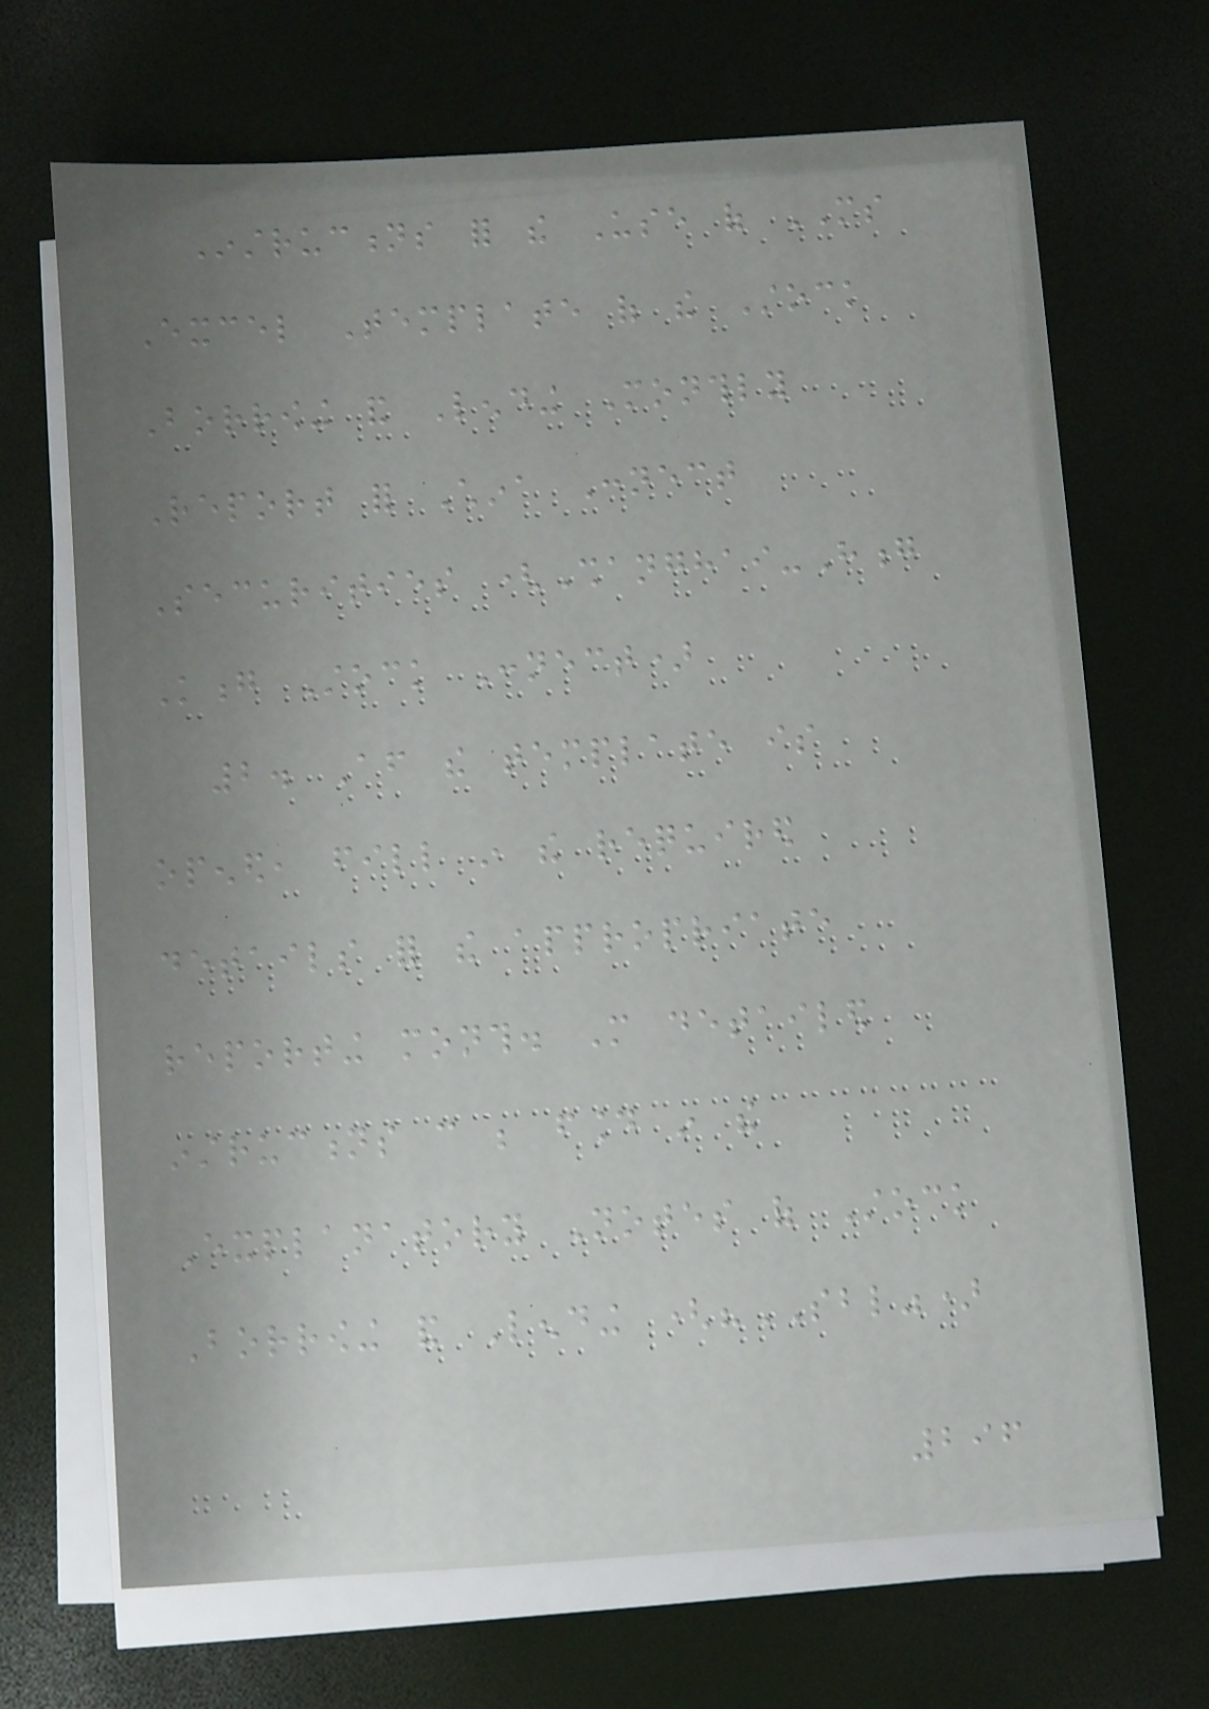Instructions for the Use of MS
Excel Template of the Stock
Borrowing and Lending Monthly
Report for China Connect
Securities (Shanghai-Hong
Kong Stock Connect)
2. After the template is
opened, fill in the required
details for the appropriate
reporting month. More detailed
instructions can be found in the
Explanatory Notes of Stock
Borrowing and Lending ("SBL")
296
